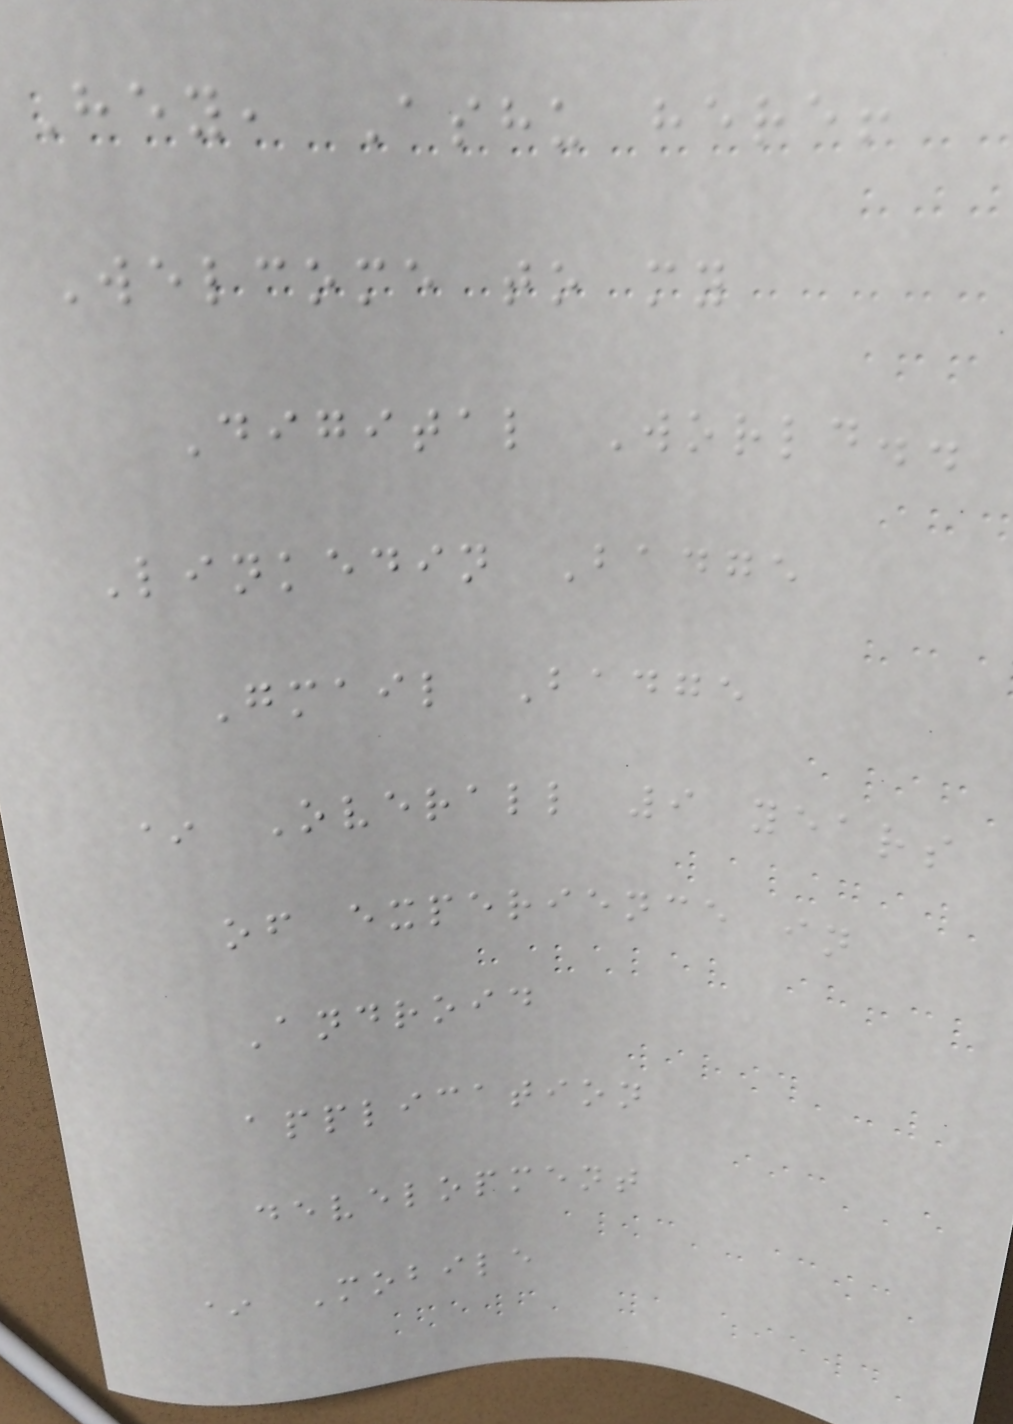Hey, Ashu here!
Welcome to my
Digital World..
Linkedin Badge
Gmail Badge
* Overall 9 years
of experience in
Android
application
development
* Mobile
